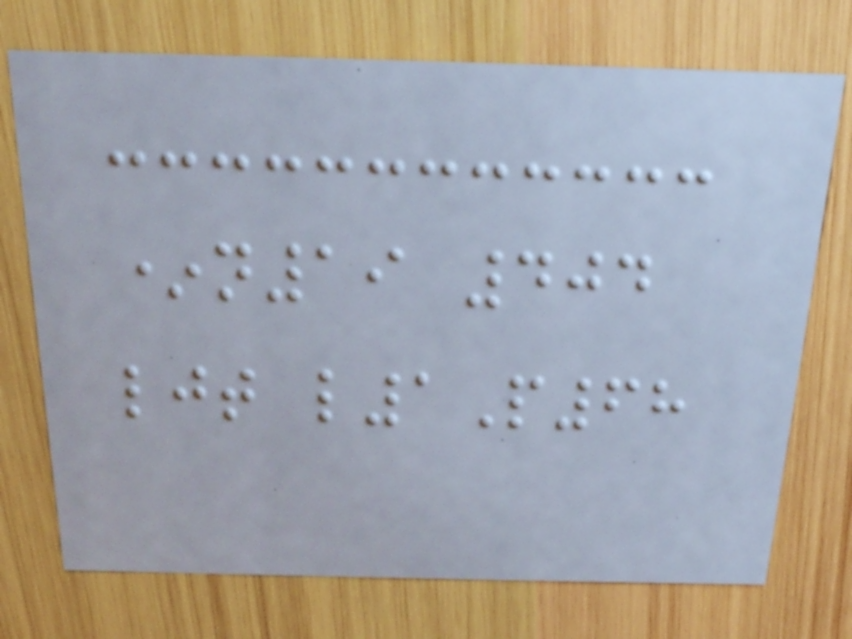*n19 404
ljt l1P68
